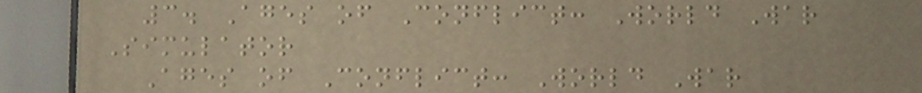3. Ages of Conflict: World War
Simulator
Ages of Conflict: World War
